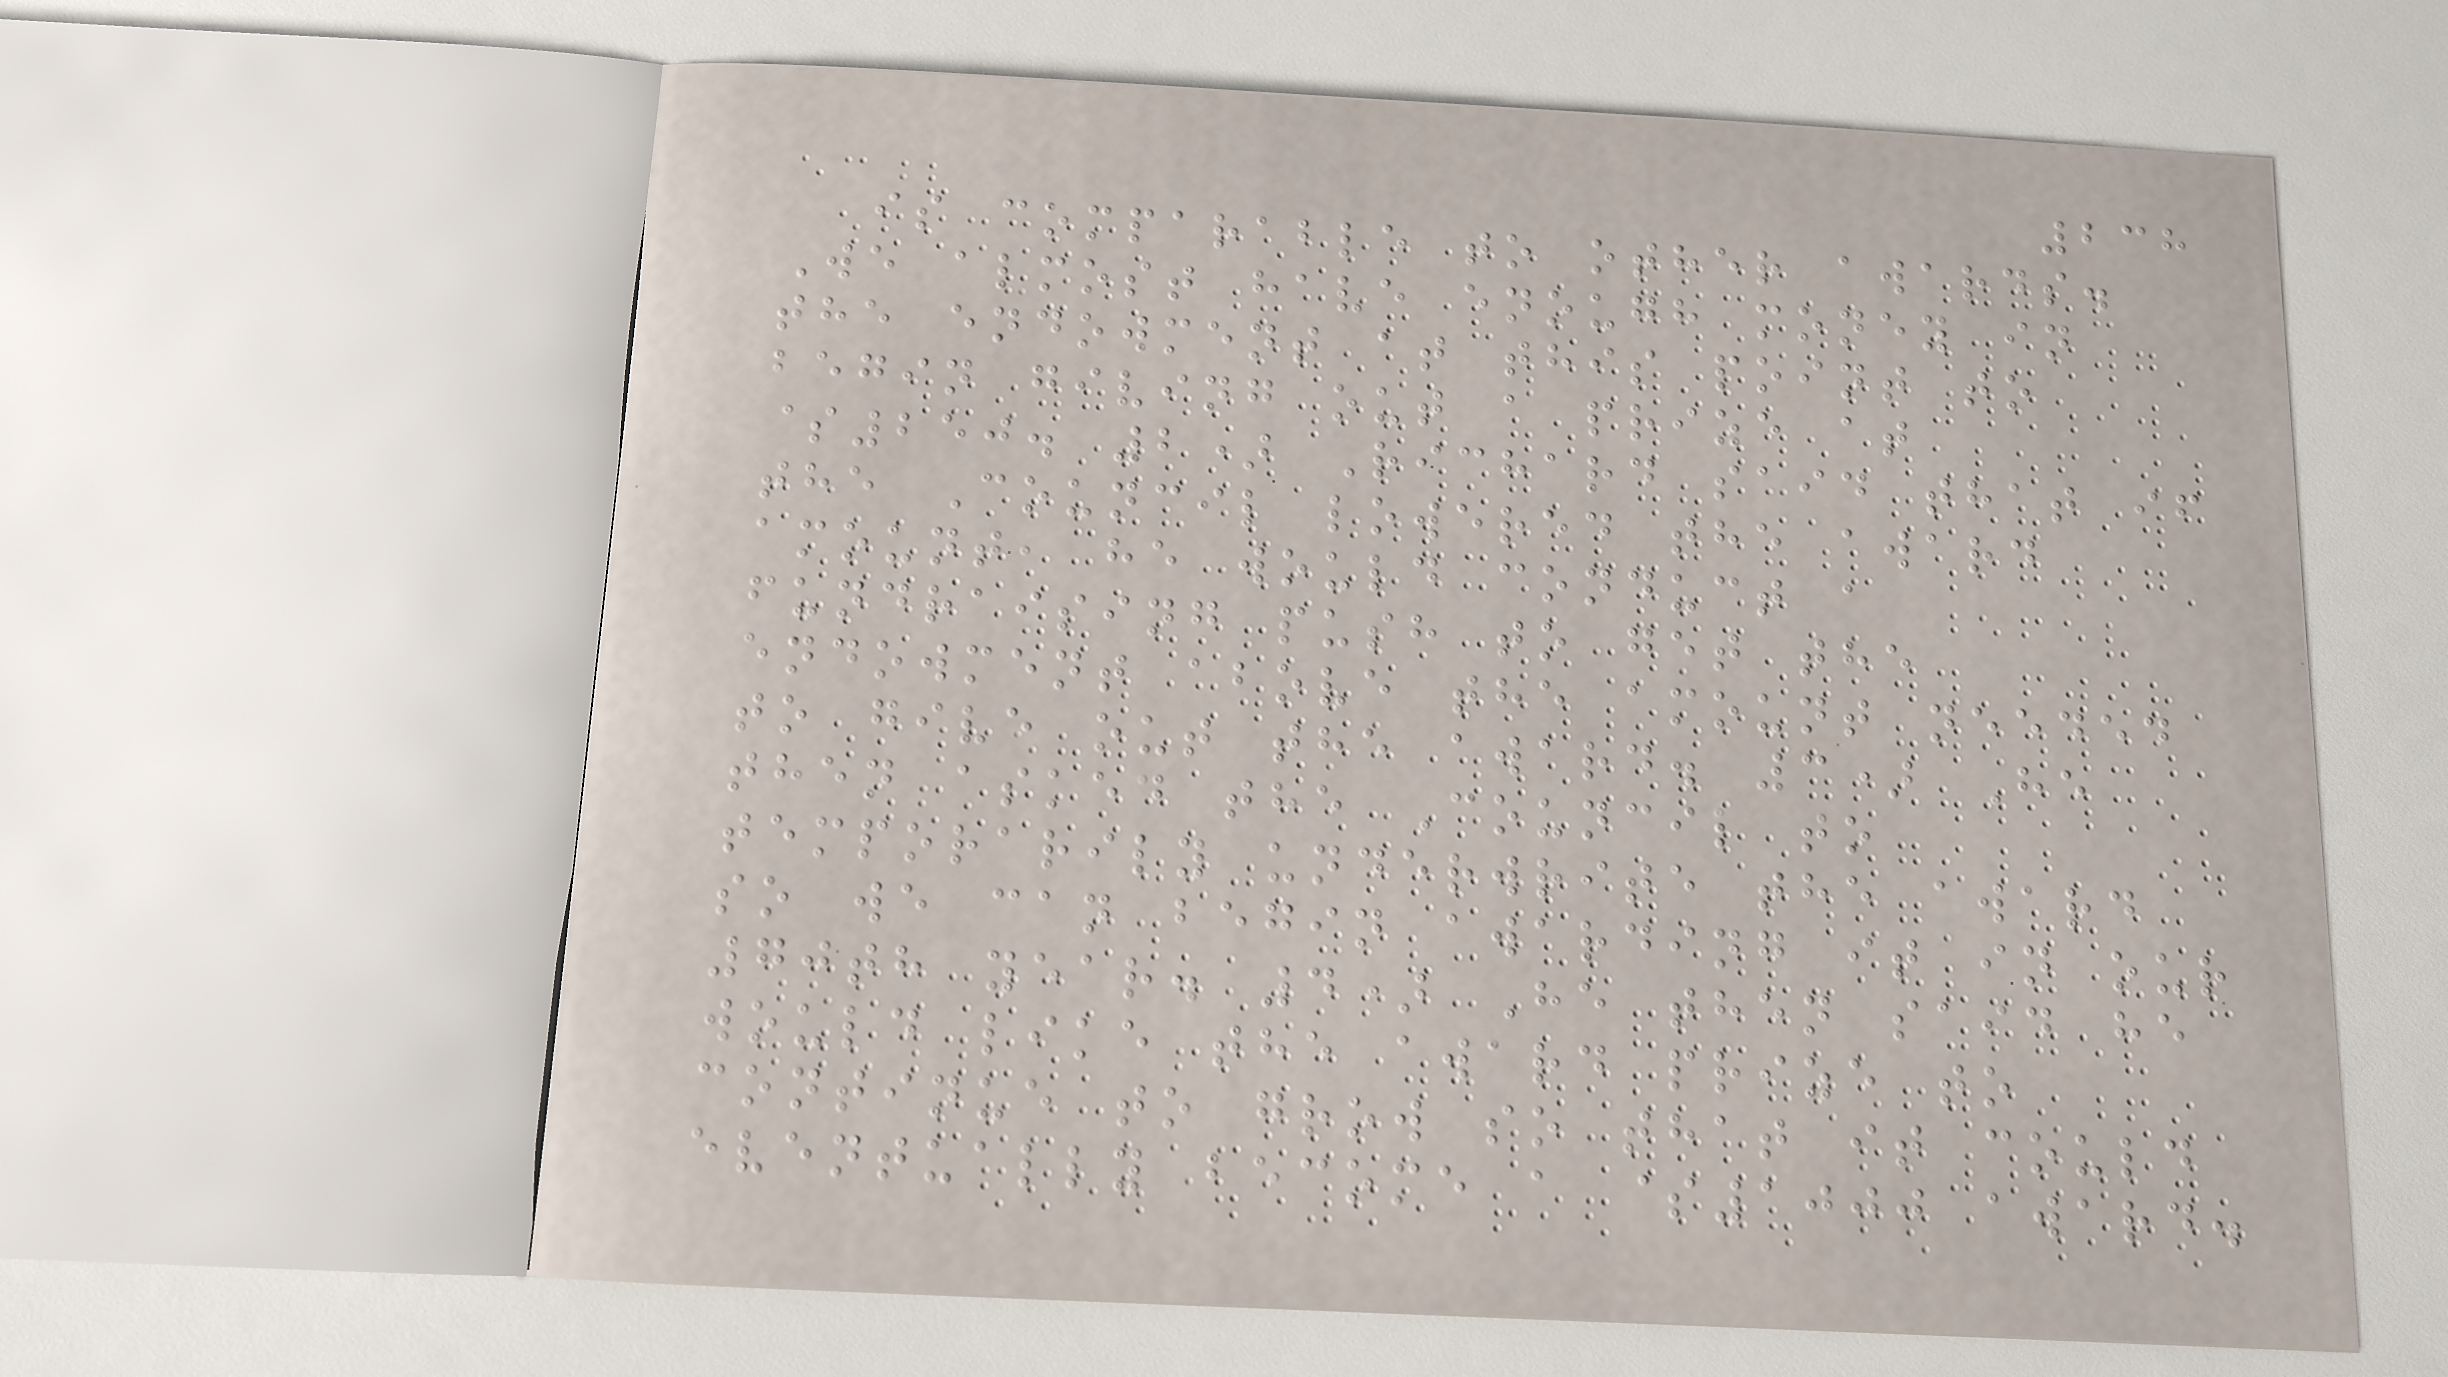238
is comparable to other awards.
We almost have enough money in
the endowment at this point to
begin giving out a prize at
$250. 2) Richard said that if
the Council lowered the award
amount, he would conduct a
fundraising push to get the
endowment above the amount needed
to give out the award. 3) He
then asked the Council to
temporarily underwrite the award
so we can begin awarding it in our
70th year. 4) He then said he
would like the award prize to
continue to grow so that it could
eventually become a $1000 award.
